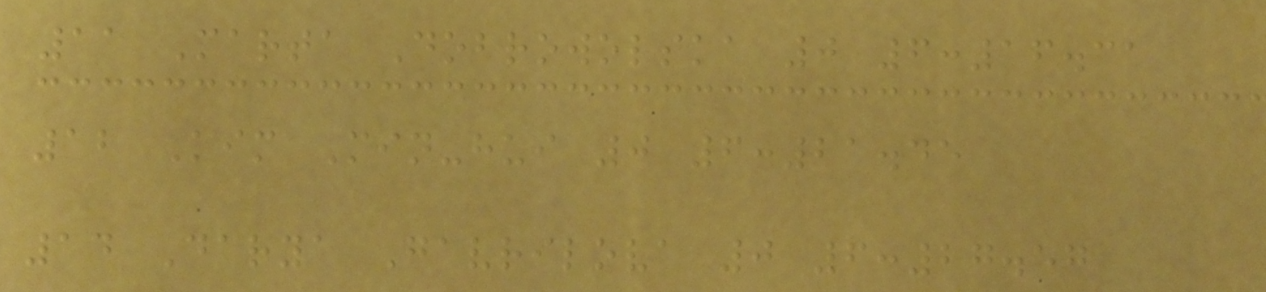11 Marta Dobrowolska 0 6:16.31
12 Kim Min-hui 0 6:21.45
14 Darya Gavrilova 0 6:27.57
